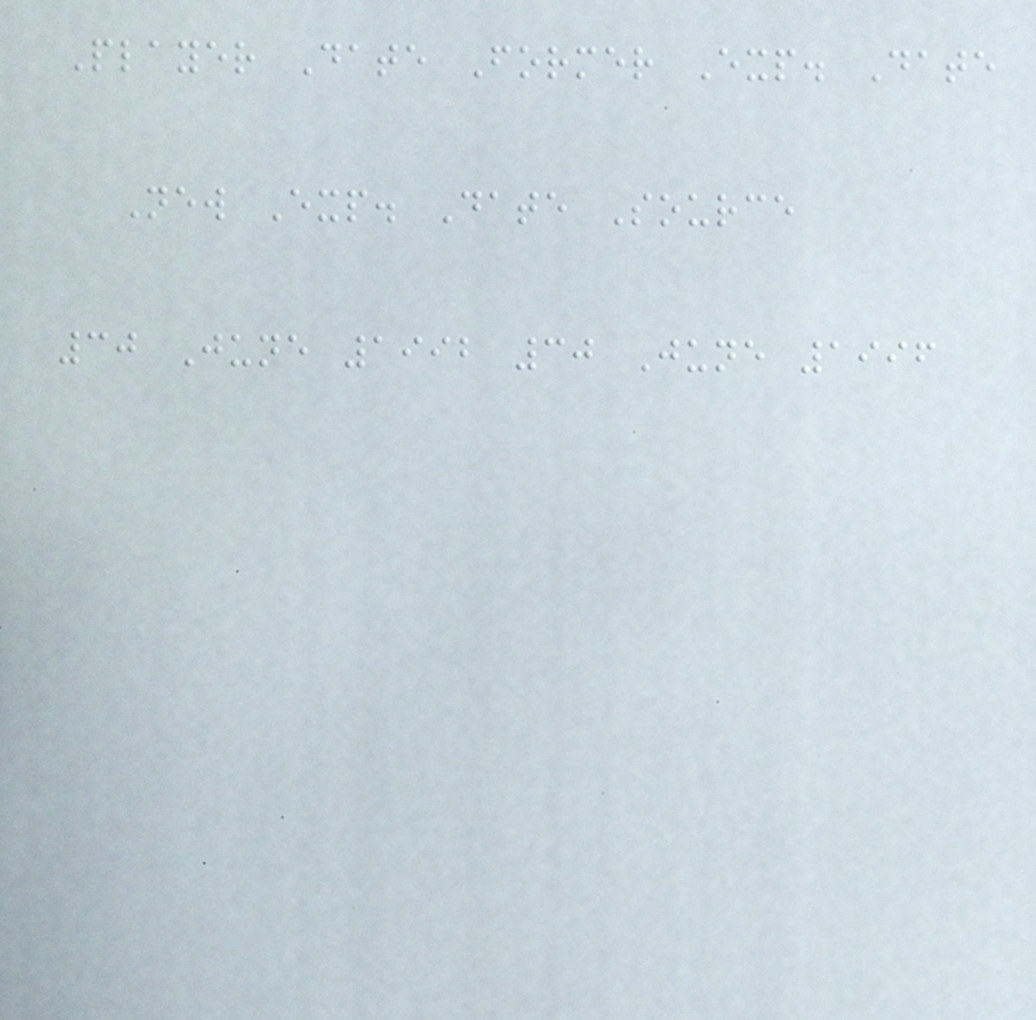Player Date Former Exp. Date
New Exp. Date Source
30 June 1992 30 June 1996
